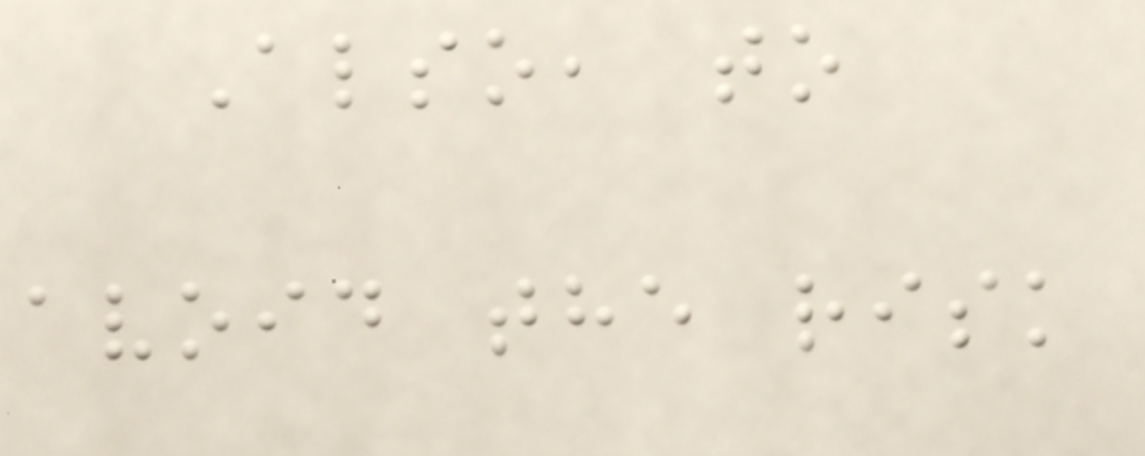Also, to
avoid the risk
